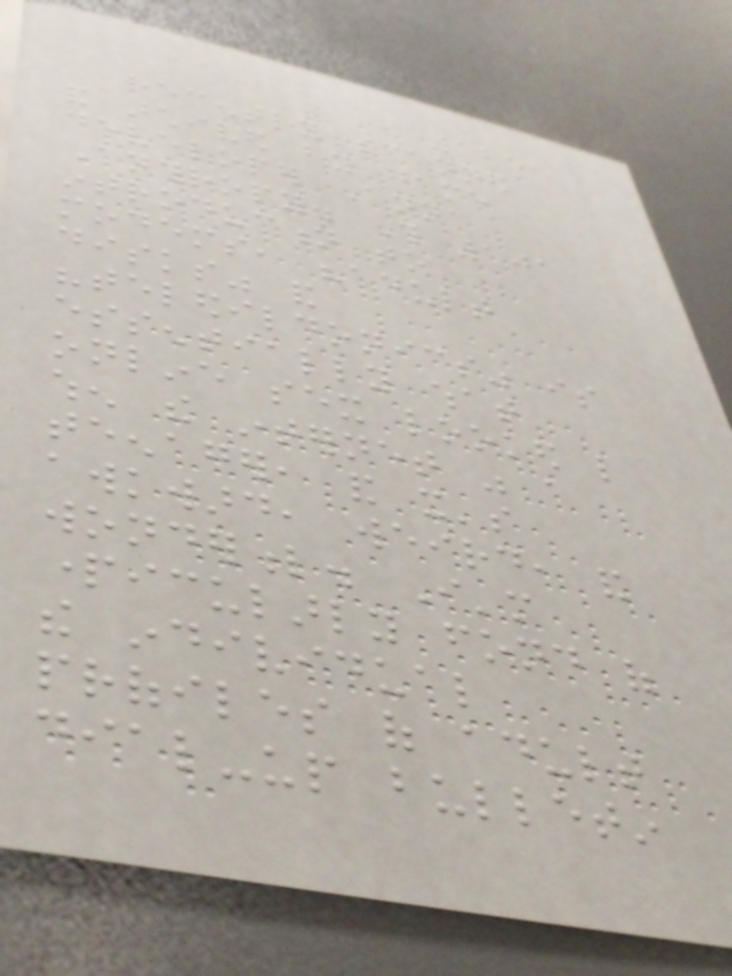125
recently scanned
and archived by game
developer Anna
Anthropy. This 101
introduction to
modems, "adult
disks" and
"teledildonics" is
essentially what
online sex looked like
when the internet was a
teenager, and it's
awkward, weird, and
wonderful. I'm
particularly fond of
the individual
profiles of adult
dial-up bulletin
